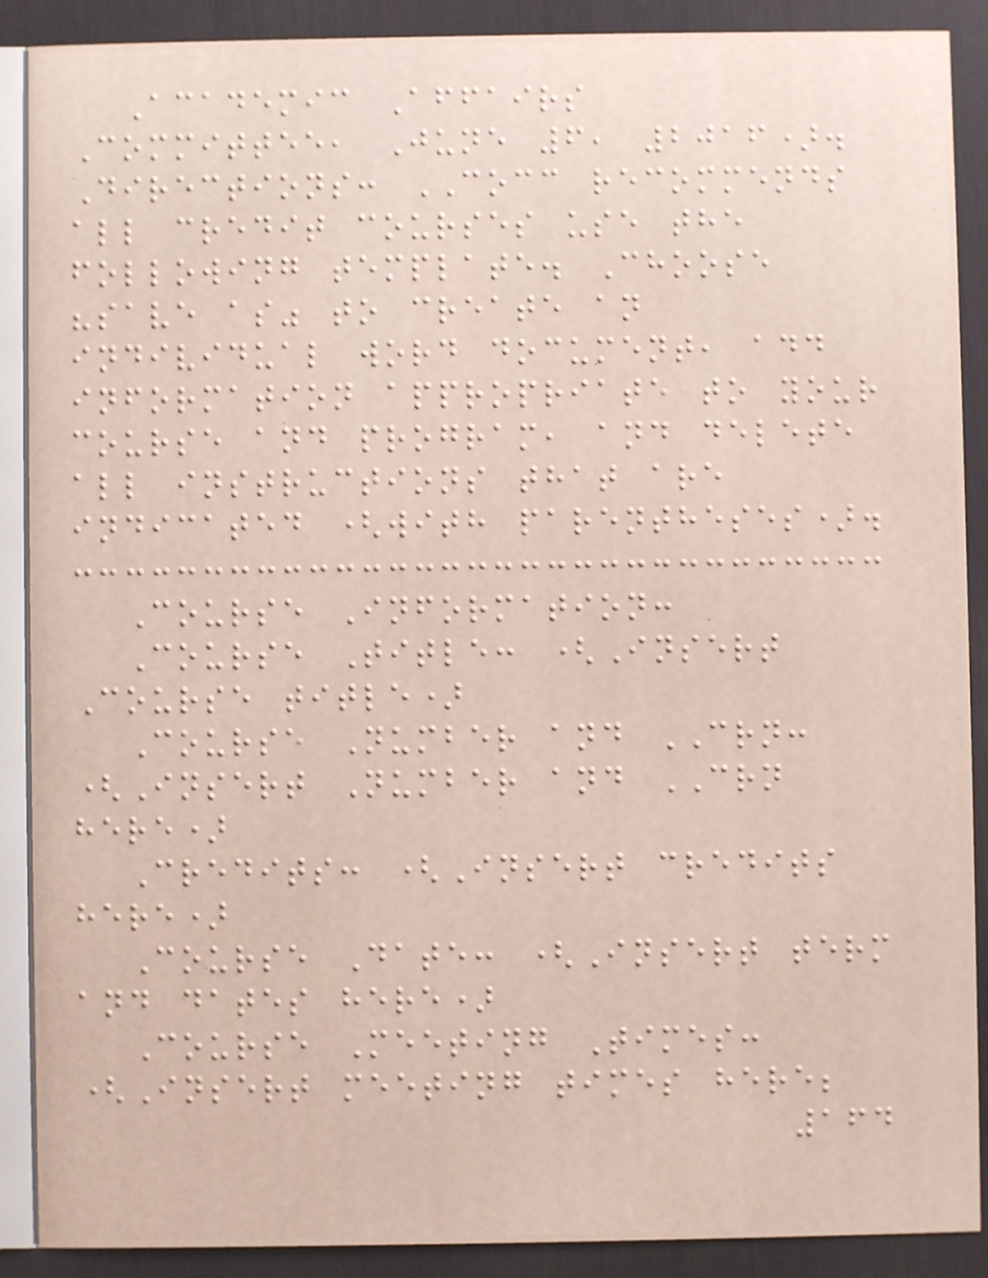Academic Affairs
Committee, June 6, 2016).
Directions: COCC recommends
all credit courses use the
following template. Choose
"save as" to create an
individual word document, add
information appropriate to your
course and program, and delete
all instructions that are
indicated (with parentheses).
Course Information:
Course Title: (Insert
Course title)
Course Number and CRN:
(Insert Number and CRN
here)
Credits: (Insert credits
here)
Course Date: (Insert term
and dates here)
Course Meeting Times:
(Insert meeting times here;
164
